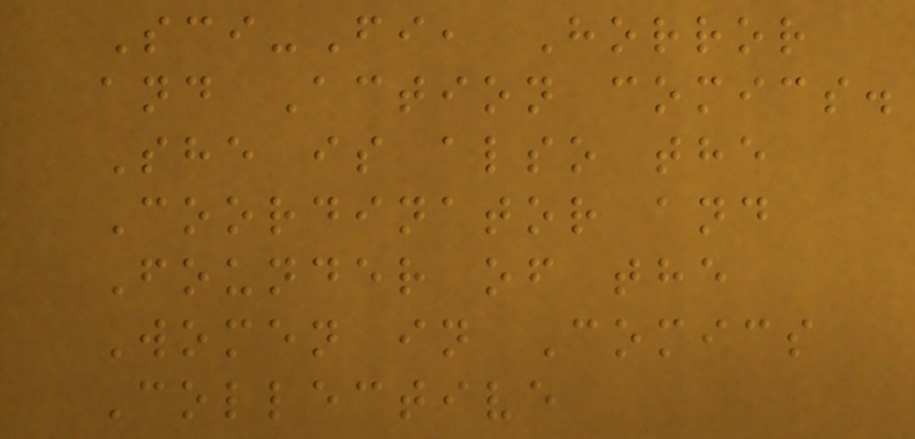Sci-Fi, Horror
and Action comics.
She is also the
Coordinator and
Founder of the
Women in Comics
Collective
